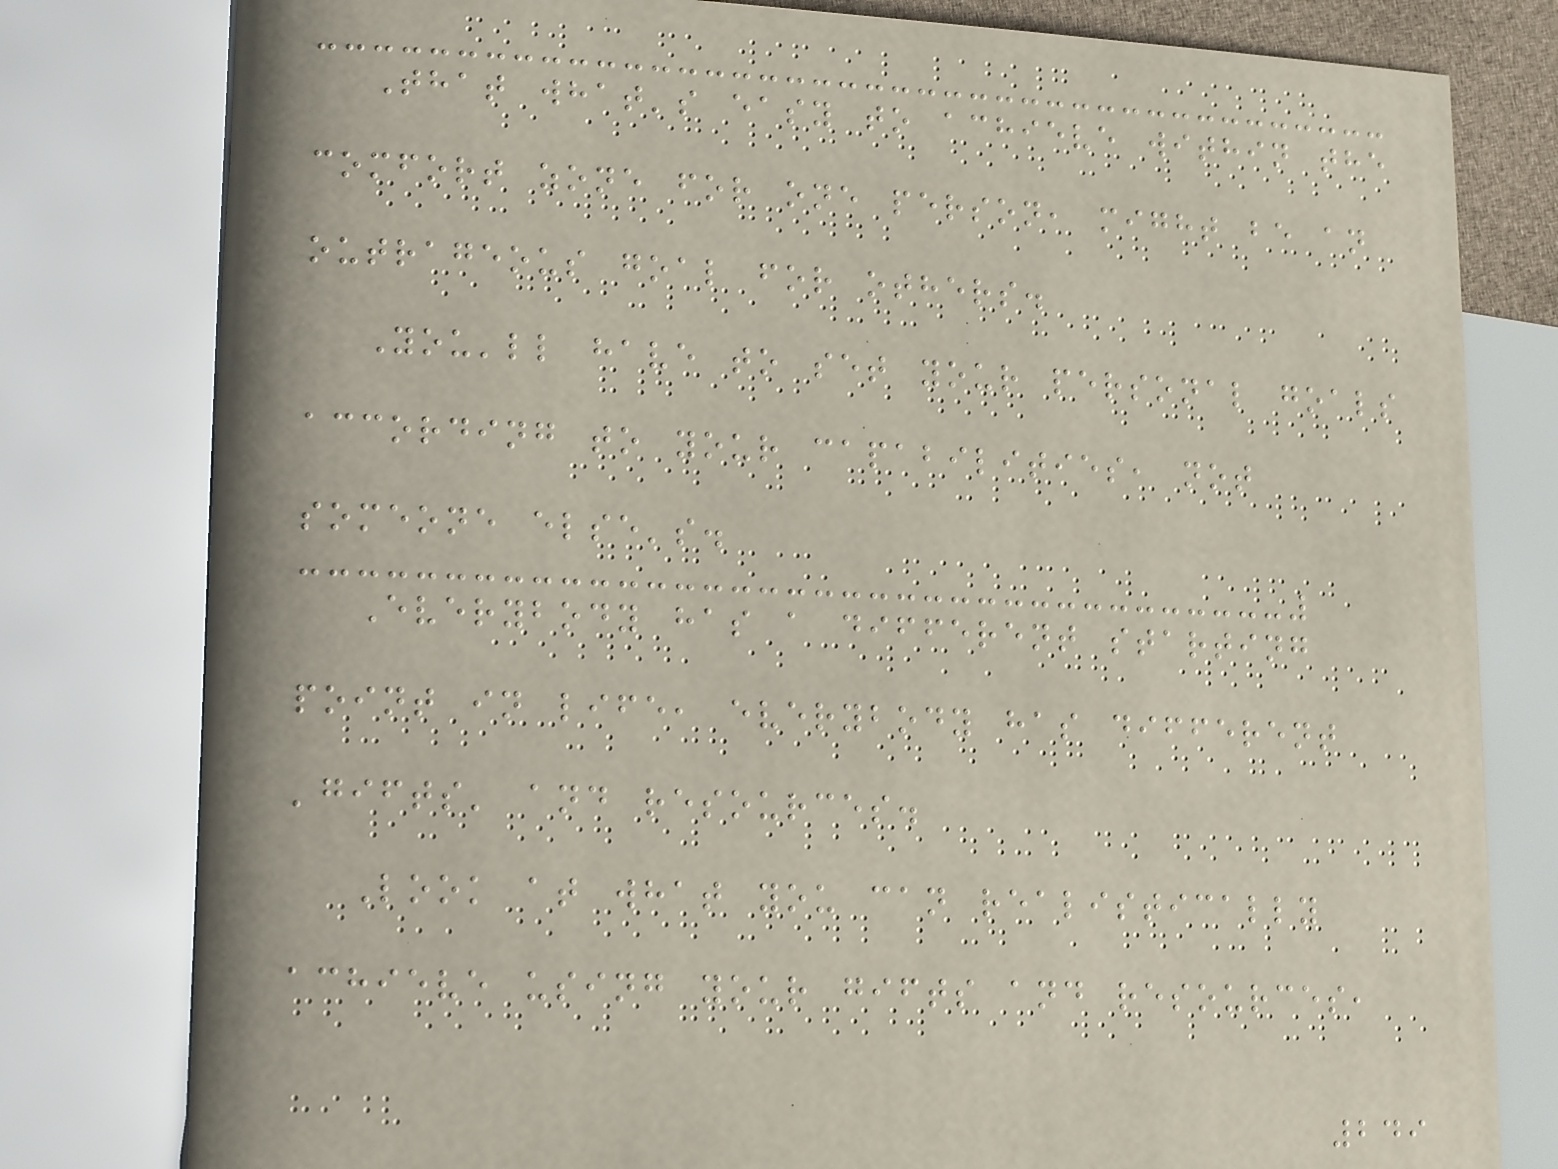That what's easy to achieve within the
comfort zone for one person, might be an
outrageous goal for others.
You'll have to set your personal goals
according to your capabilities, not
someone else's.
Everybody has a different starting
point in life, everybody has different
'gifts' and resources.
Look at what you can realistically
achieve using your gifts and resources,
249
